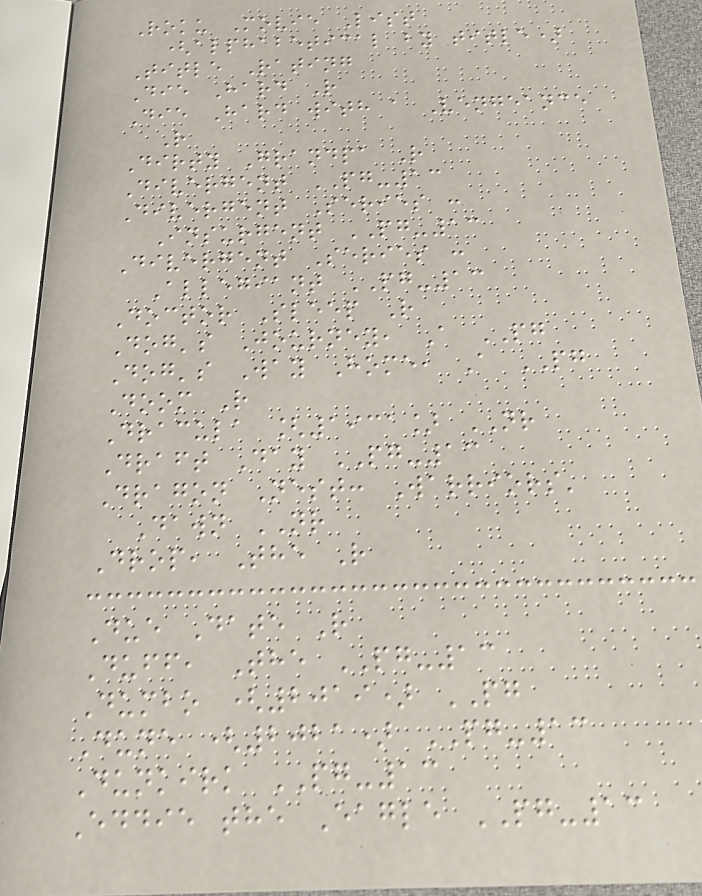Roku Movie List
(alphabetical by title)
Title Rating
Die Hard R
Die Hard with a Vengeance
R
Dirty Grandpa R
Divergent PG-13
Divergent Series :
Insurgent PG-13
Divergent Series :
Allegiant PG-13
Doctor Sleep R
Dog's Journey, A PG
Dog's Way Home, A PG
Doom R
Dracula [1931] NR
Draft Day PG-13
Dragon Nest: Warriors'
Dawn NR
Drop, The R
Due Date R
Duff, The PG-13
Dumbo (2019) PG
Dune (2021) PG-13
Dunkirk PG-13
Eddie the Eagle PG-13
